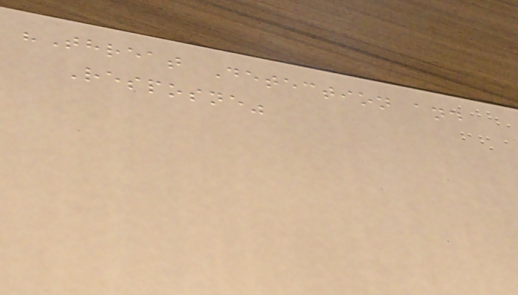"Threat Detection and
Resposne"
